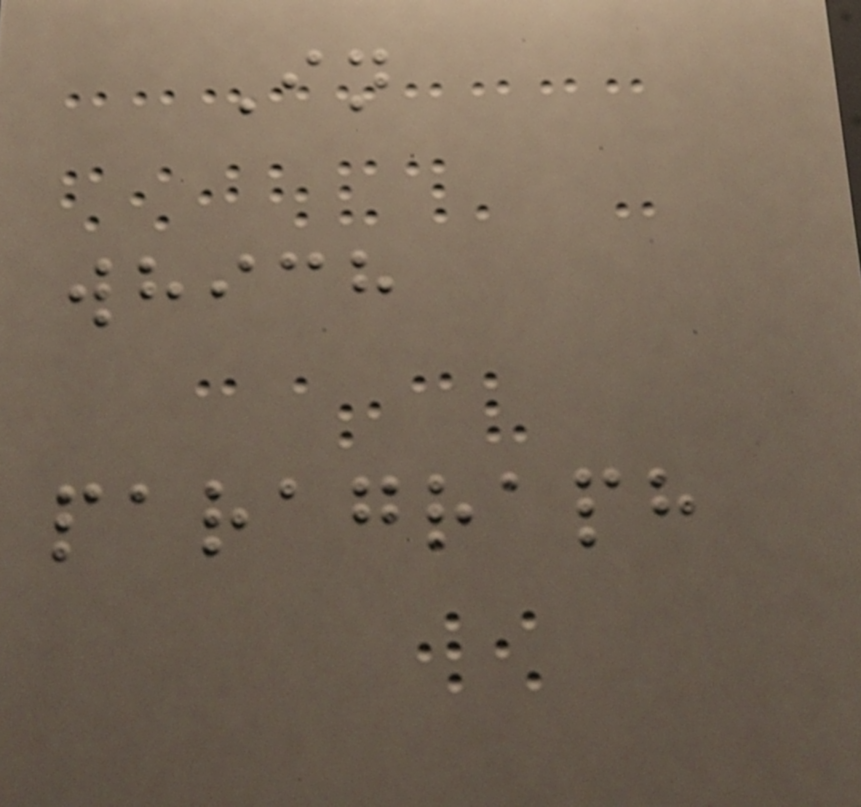In
which
paragraph
